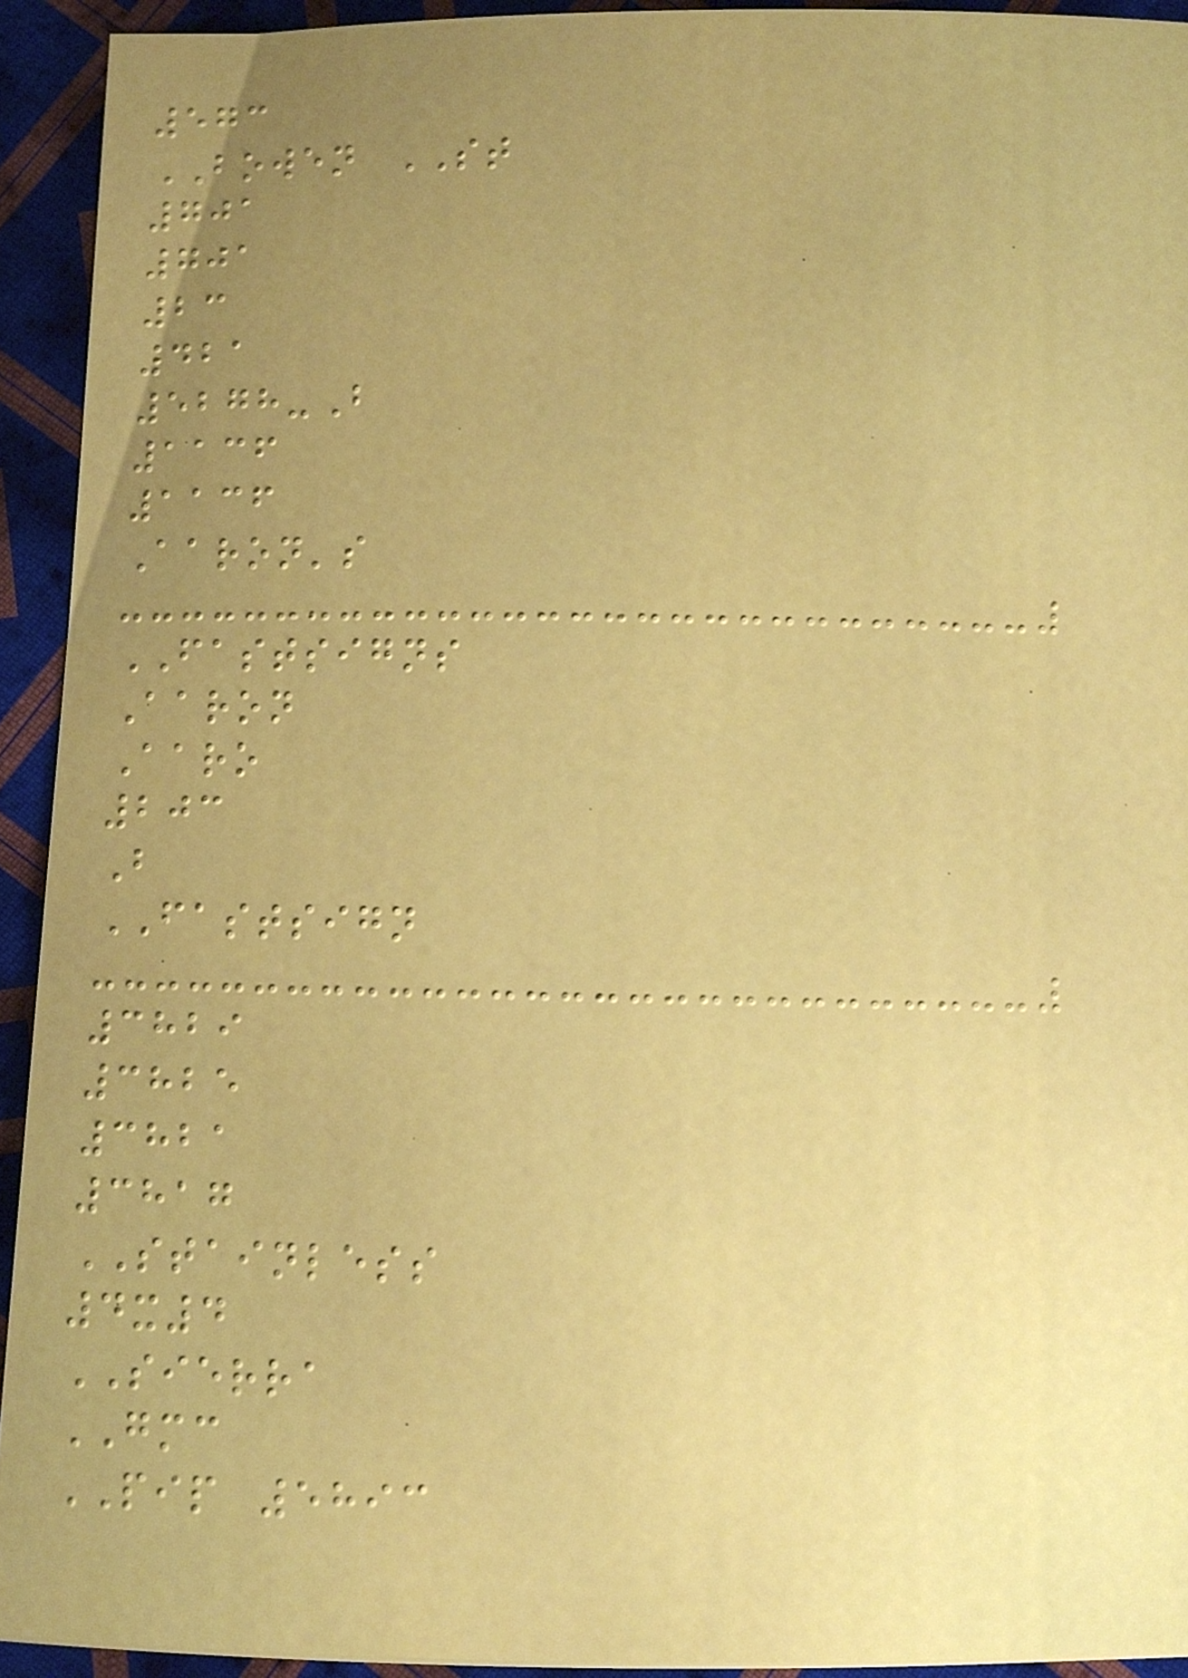573
BOWEN ST
701
701
23
421
5278-B
1136
1136
Aaron's
FASTSIGNS
Aaron
Aaro
203
B
FASTSIGN
3829
3825
3821
3817
STAINLESS
4x4
SIERRA
GMC
PIP 5893
